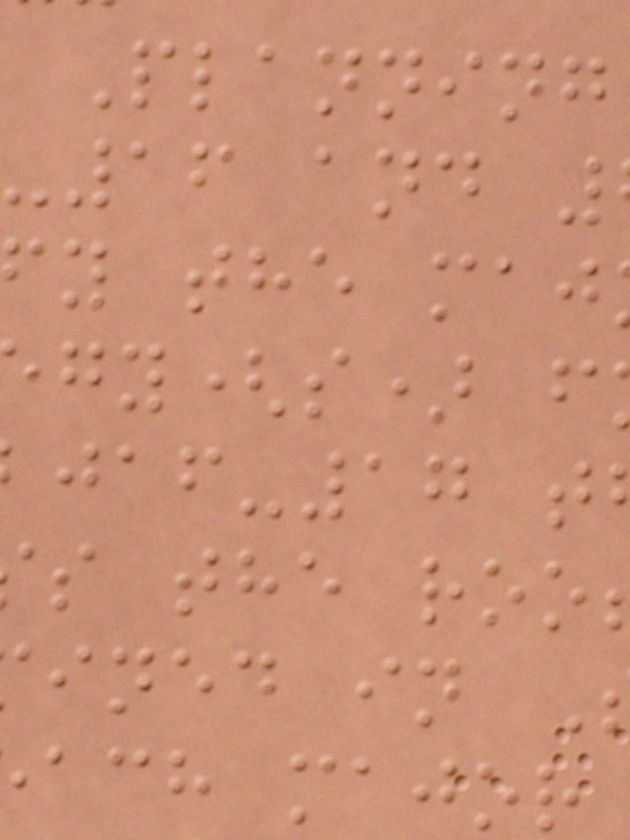Planning
-16 and
y the maj
gy(s) f
-17 t
s the roo
ach major
